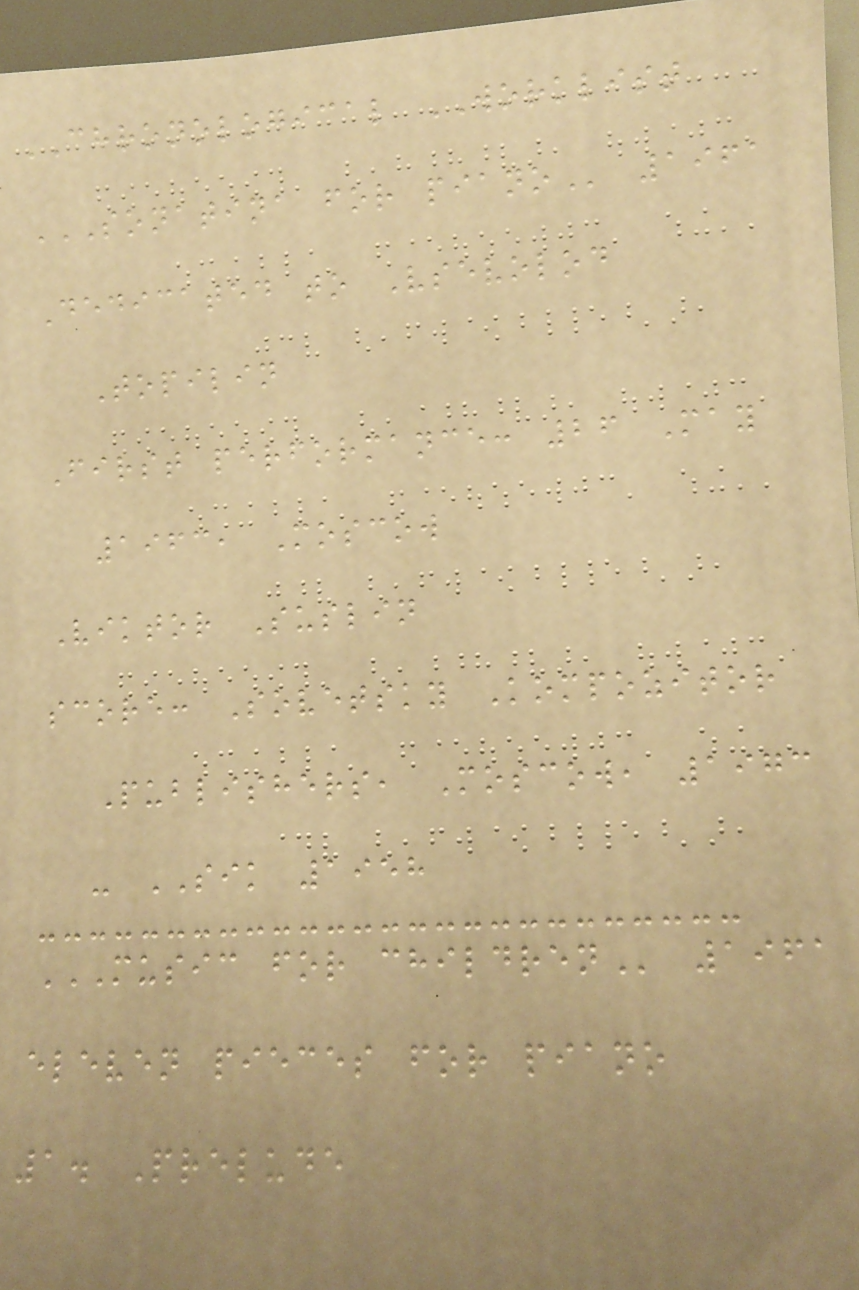CHRONOLOGICAL WORKLIST
SONATINA FOR PIANO 1961
Dedicated to Vsevolod
Topilin
First performance: 26 May
1963, Moscow
Viktor Suslin
score: Sovetsky Kompozitor
Publishers, Moscow, 1973
- SIK 1958
MUSIC FOR CHILDREN 1961
eleven pieces for piano
1. Prelude
